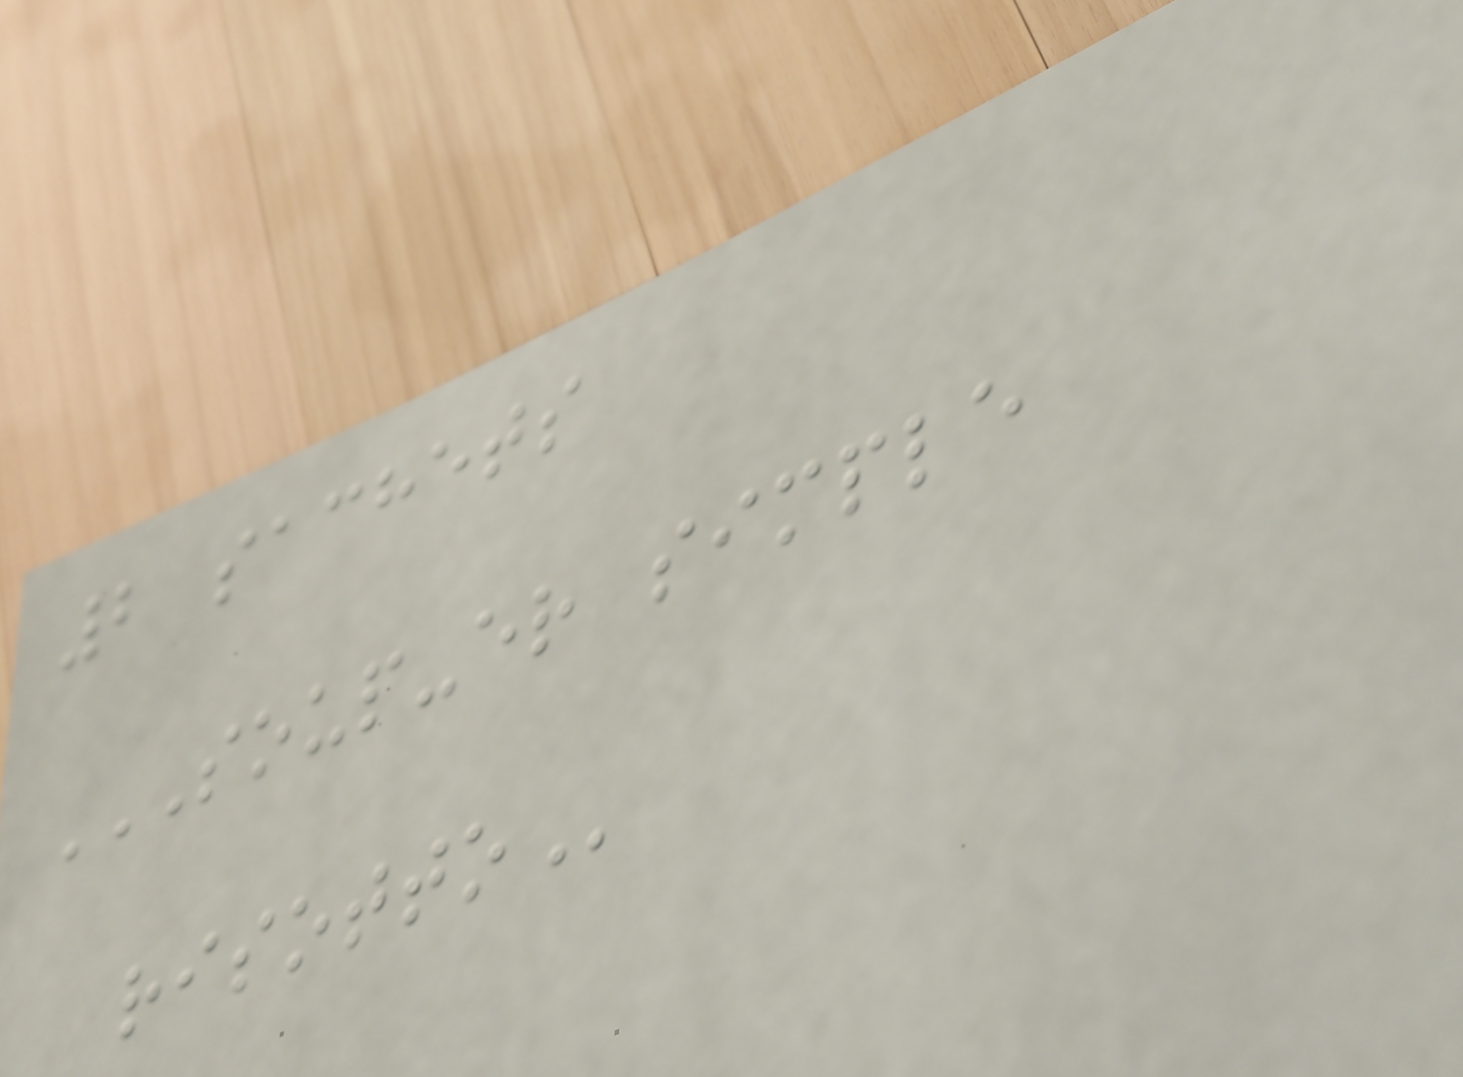2 sachets
SOUP-ER SIMPLE
RISOTTO
